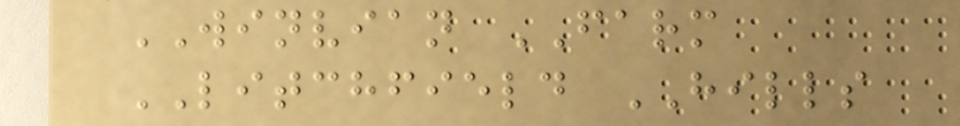WINVIAN FARM
LITCHFIELD HILLS
